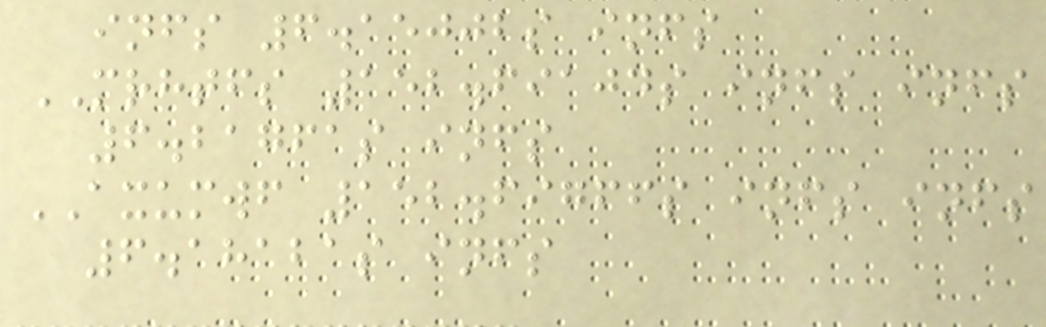infs 6.15002s infs
MRHTFS 152.69104s infs infs
6.21761s infs
AXUMWF 152.69766s infs infs
6.18121s infs
